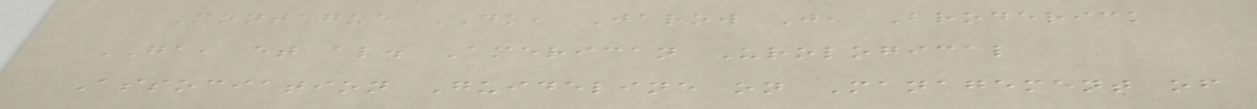Montague DK, Jarow J, Broderick
GA, et al. American Urological
Association Guideline on Management of
